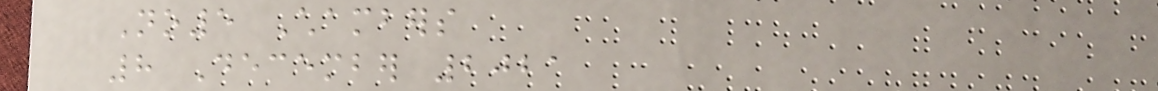No5 Chambers
8 December 2021
